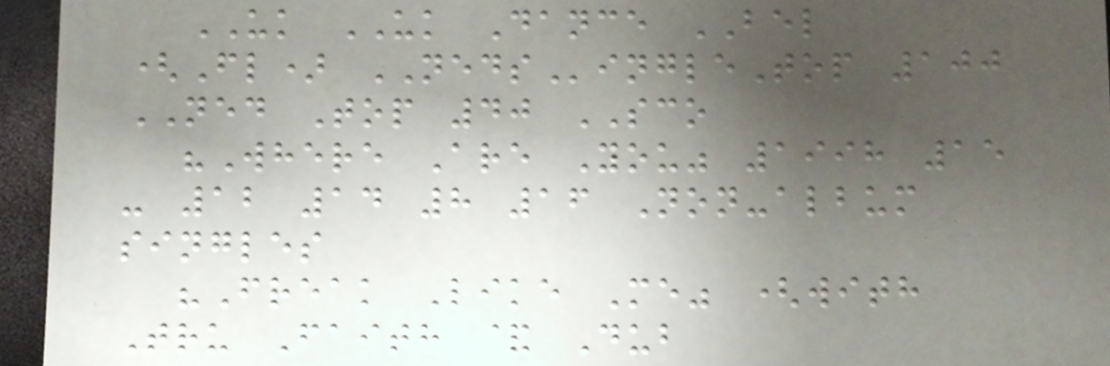UK UK Dance BEL
(Fl) NEDSingleTop 100
NED Top 40 SCO
"Where Are You" 1998 15
- 12 14 8 16 Non-album
singles
"Freak Like Me" (with
Tru Faith & Dub
